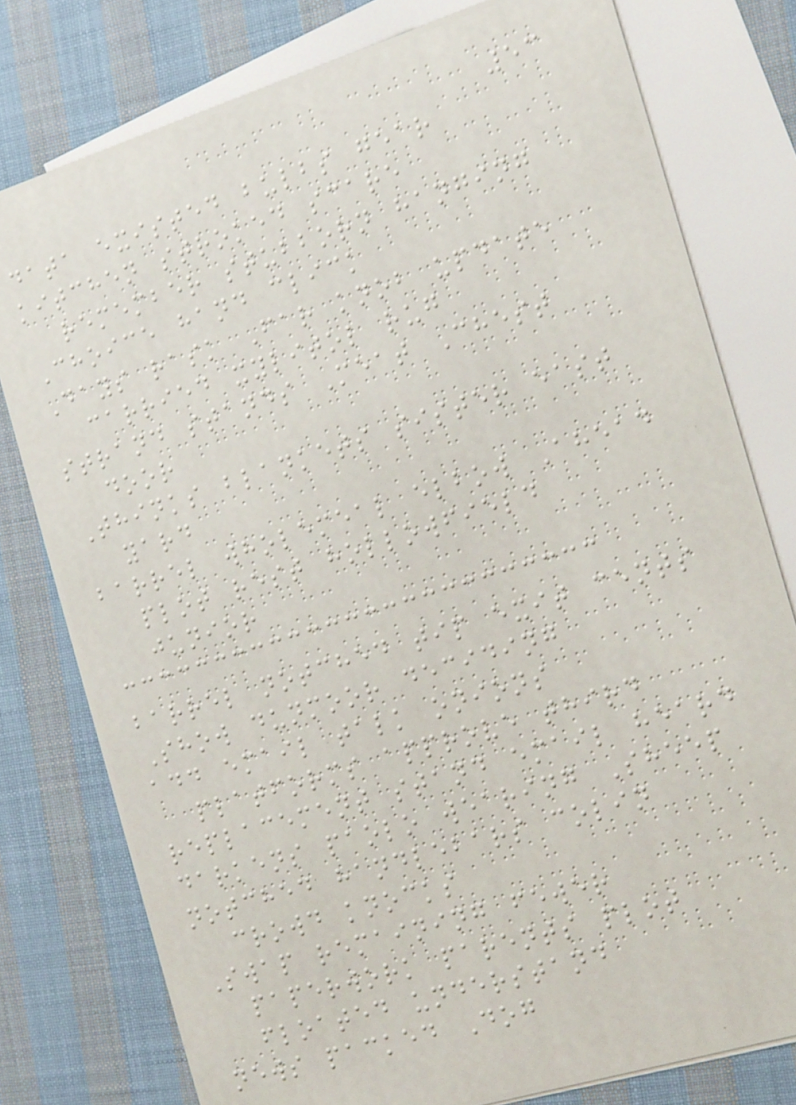53
data existed bulbs gear
kitchen stroked scare
remember stubborn hanging
Choice hand click
Days rask Far knob update
carried xylitol rug
strand stands Meat Chest
door
Thinks blankets sister east
yard
barrel wholemeal elbow Ahead
plot rest hollowfield
junior
barrel notched tip exit cents
Show dunmoor deciding
add email talk onions
platforms approve third
replacement stand email heard
darkens paolo wearing Sheep
notched handlebars colin
crowd knocks
Swap remaining fewer
paperwork parents plot
floated understand
news packed Dog
